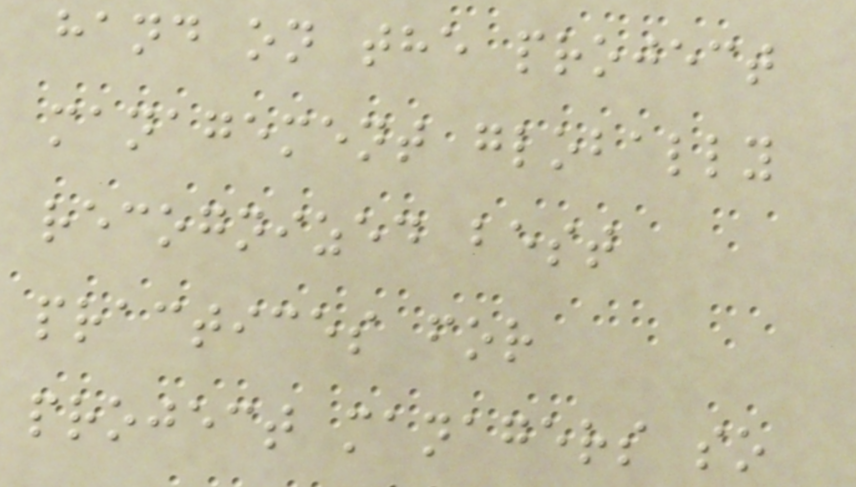hand on the project
management globally
recognized best
practices for
project managers so
